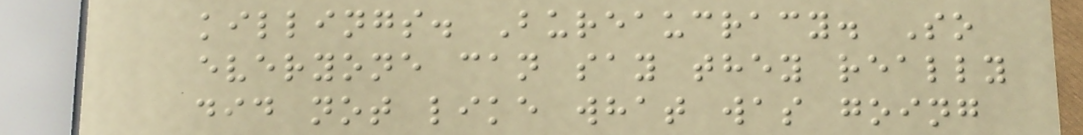killings. Bureaucracy. So
everyone can say they really
did not like what was going
